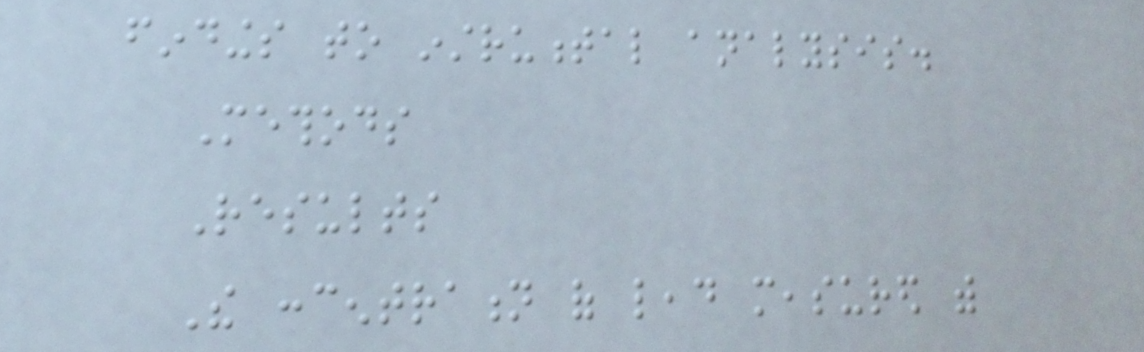findings to instrumental analysis.
Methods
Results
The concentration of lead measured with
